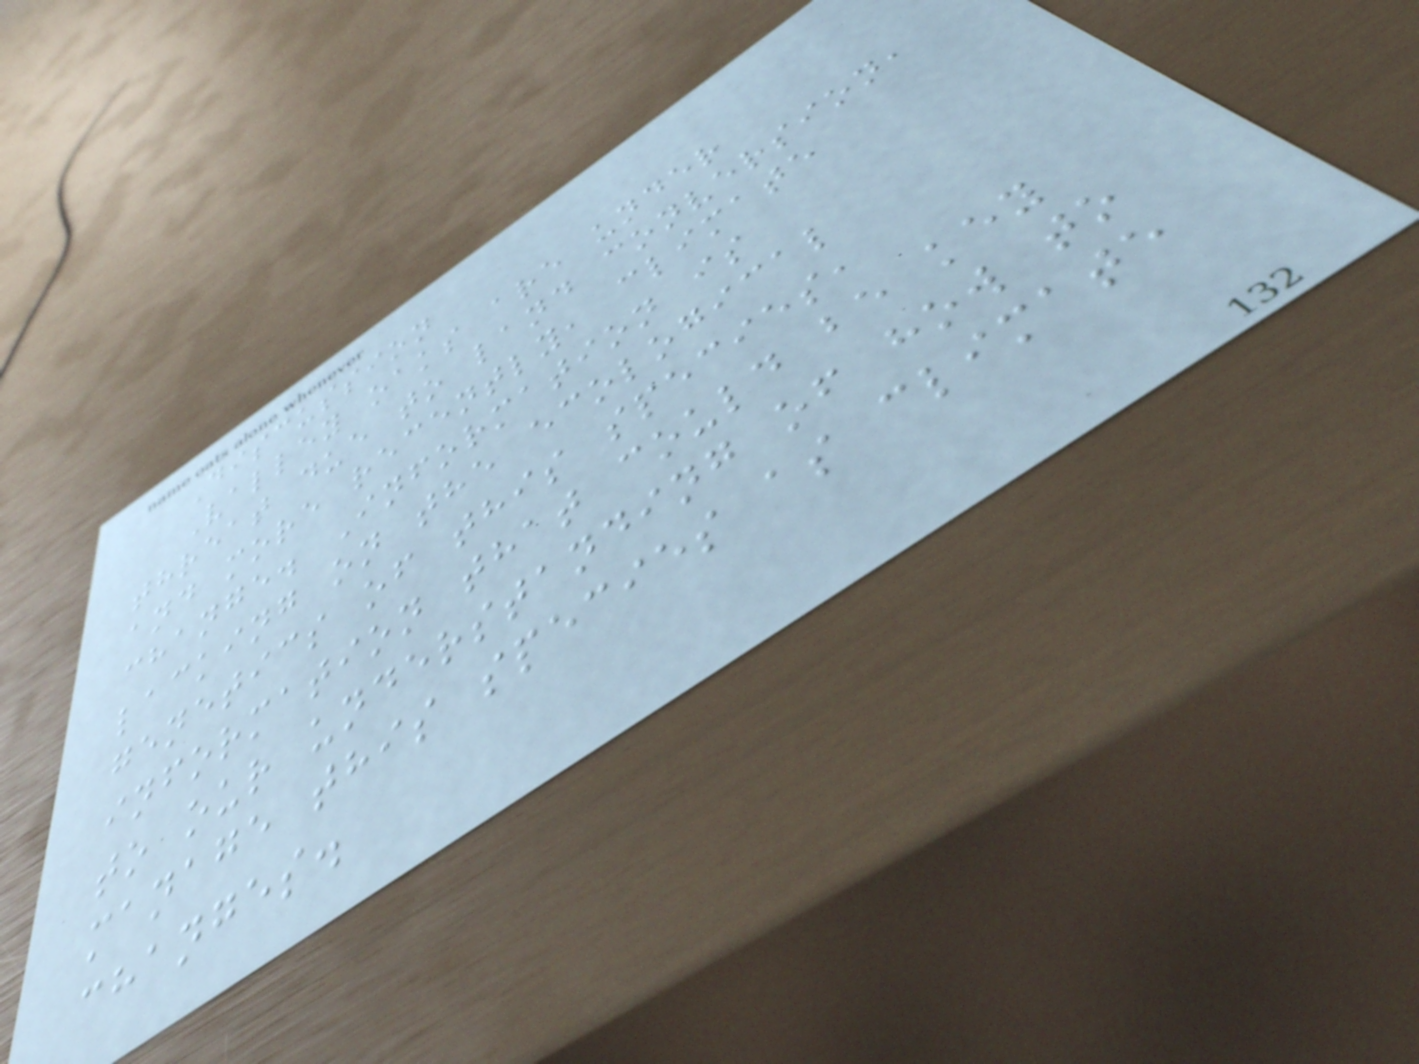Discussion
Valley oaks are under
threat due to land conversion,
and more recently, climate
change. Information is
lacking on the ecological
genetics of this species,
information that could be key
to our understanding of how to
manage this species as climate
changes.
